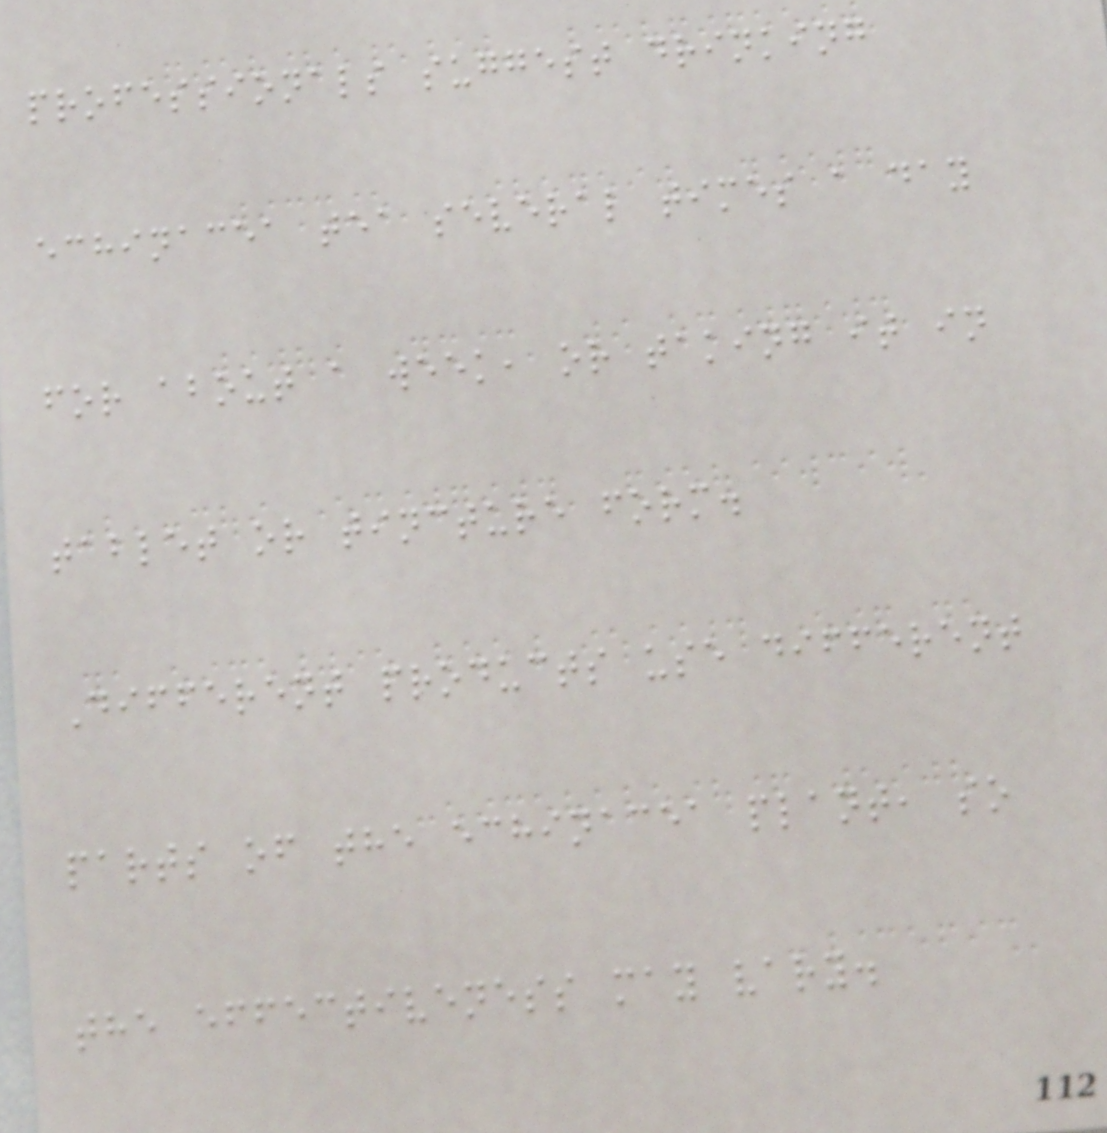professionals suggest drinking
echinacea tea several times a day
for about a week, or taking it in
tablet or tincture form.
Different products use different
parts of the echinacea plant, so
the effectiveness may vary.
